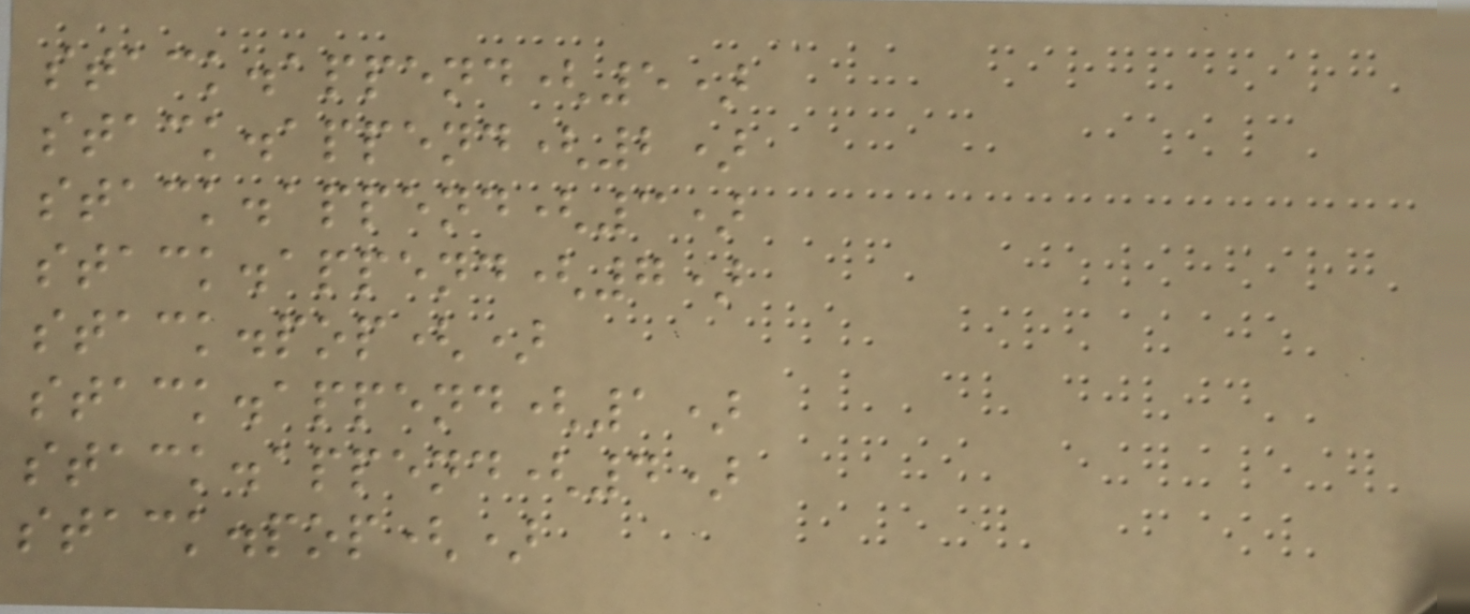stack.append(5)
stack.append(2)
stack.append(3)
stack.append(7)
stack.pop()
stack.append(1)
stack.append(4)
stack.pop()
